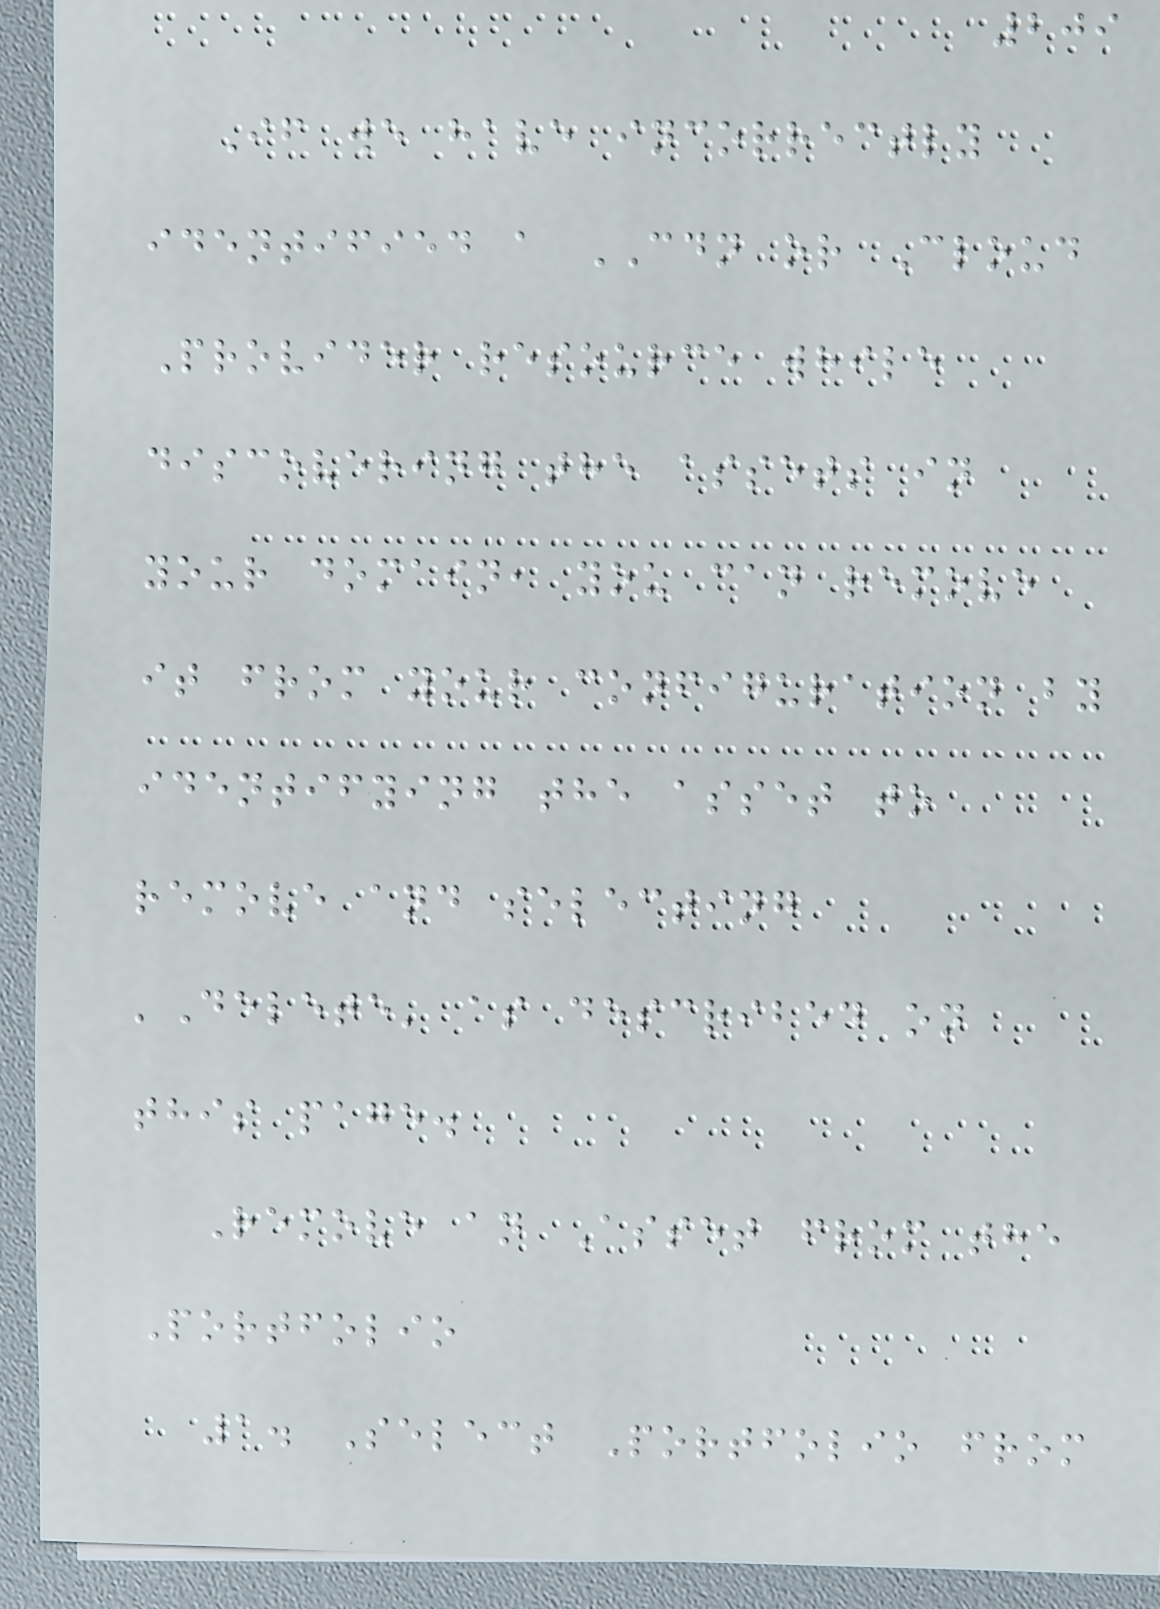209
If we have incorrectly
identified a CDN or Cloud
Provider resource while
discovering the assets in
your domain, you can remove
it from your configuration by
identifying the asset to
remove and selecting
'Delete' as described on
this page.
Remove an Asset from the
Portfolio
1. Select Portfolio from
